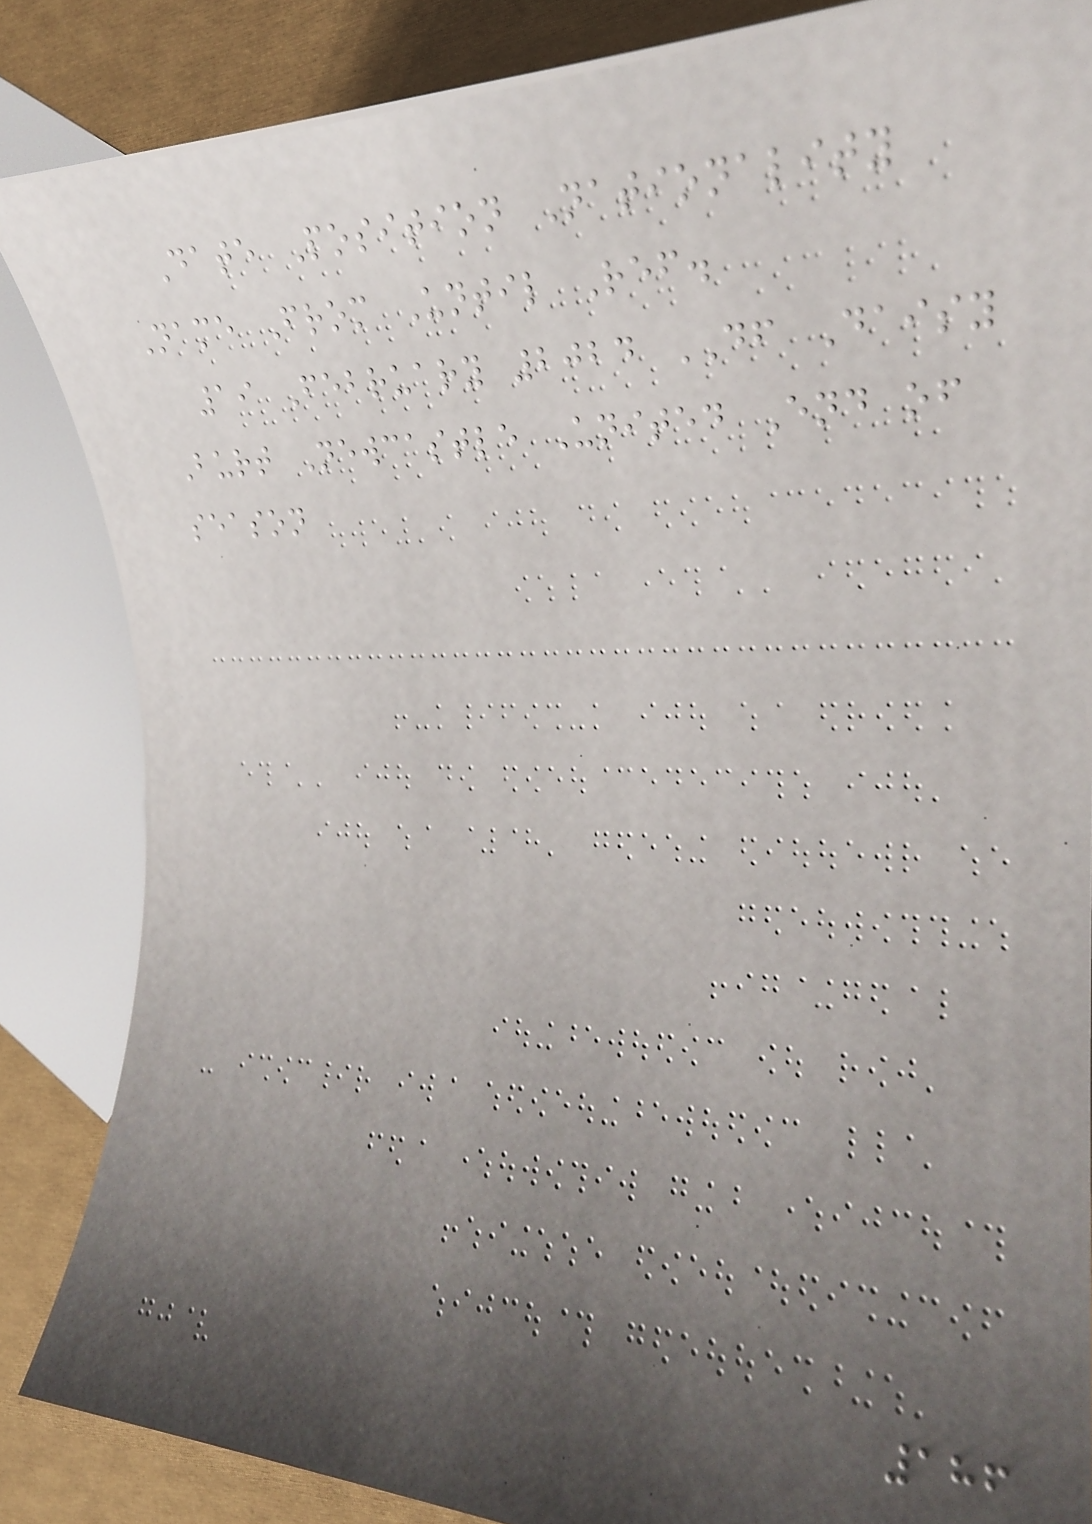Date Position Nationality
Name From Until Ref.
19 February 2024 DF Daisy
Burt Newcastle United End of
season
186
